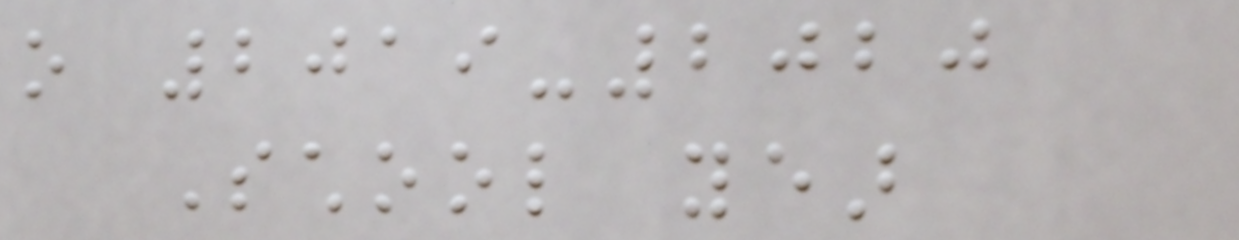o 2019-2020
School year
